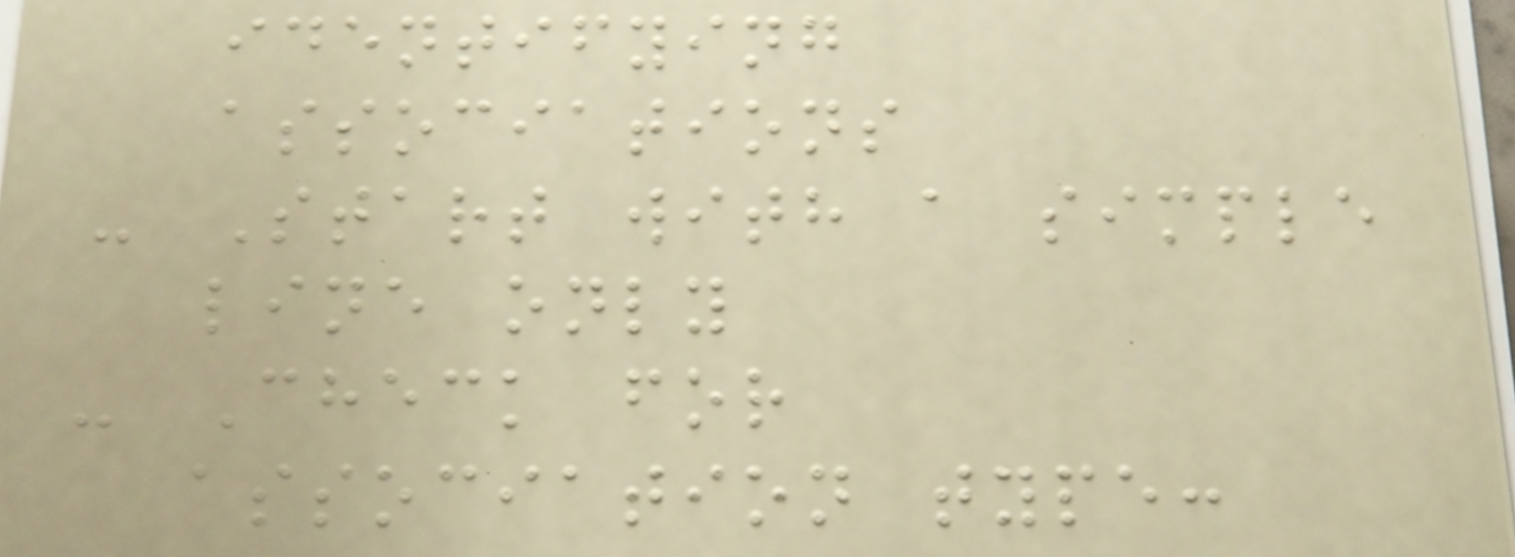identifying
associations
- Start with a simple
line only
- Check for
association type:
